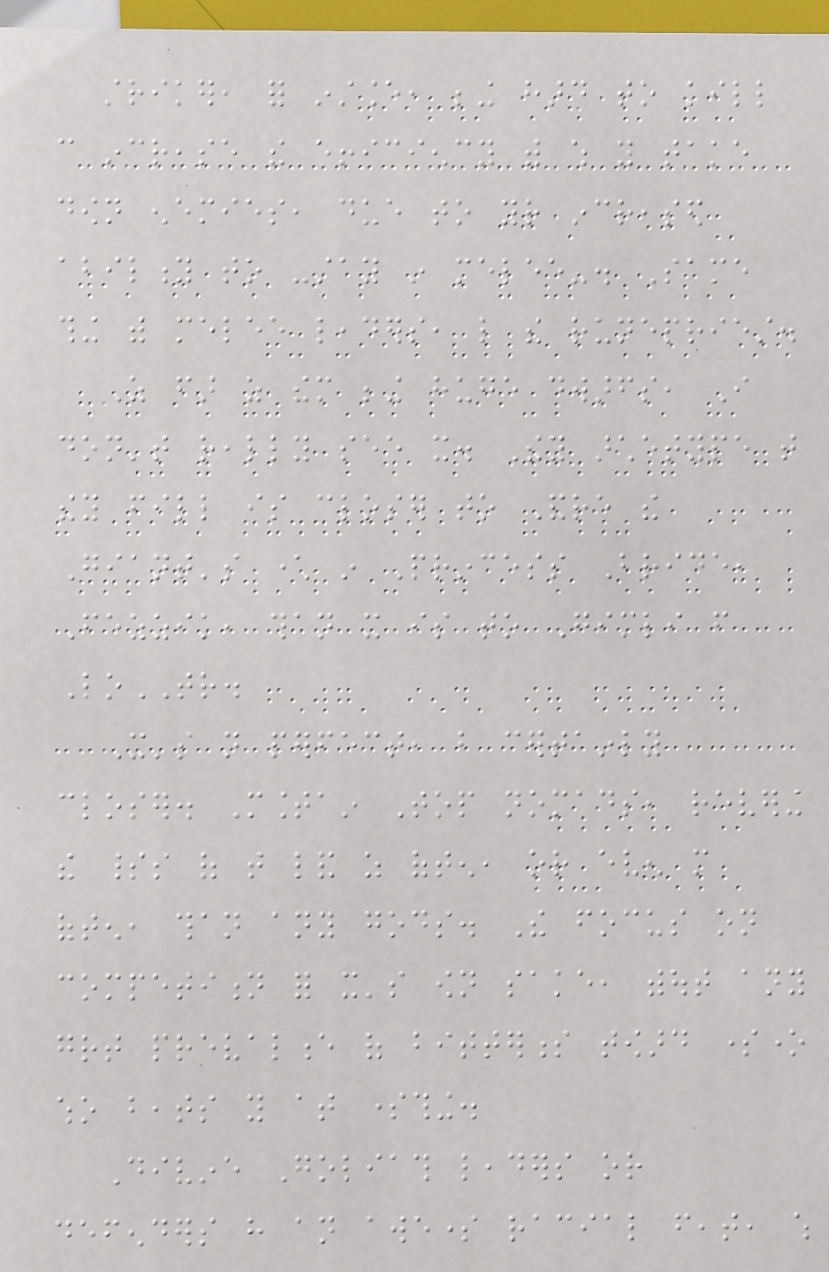striker, for instance, being hard to kill
can increase the efficiency with which you take
down enemies, due to your increased
ability to -stay in melee-. Same
thing with melee leaders, like the runepriest.
As far as them being huge dwarfs, I
don't really see it. They archetype that
they fill is closer to Andre the
Giant's character in Princess Bride,
Fezzik, than it is to Gimli from
LoTR.
It's not perfect, but certainly
closer. Mountain Top nomads, revering
the spirits of that land as often, or even more
often, than any gods. The focus on
competition for it's own sake, without any
great prevalence of bitterness toward someone
who beats you at something.
Divine Goliath leaders or
defenders have an awesome racial feat, which
